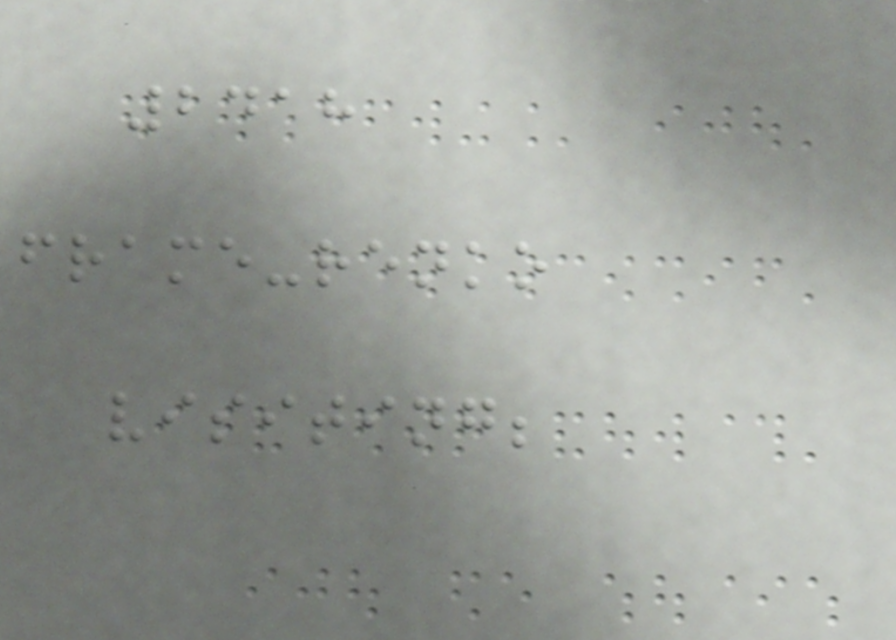2418
frame-renko
visiting;
